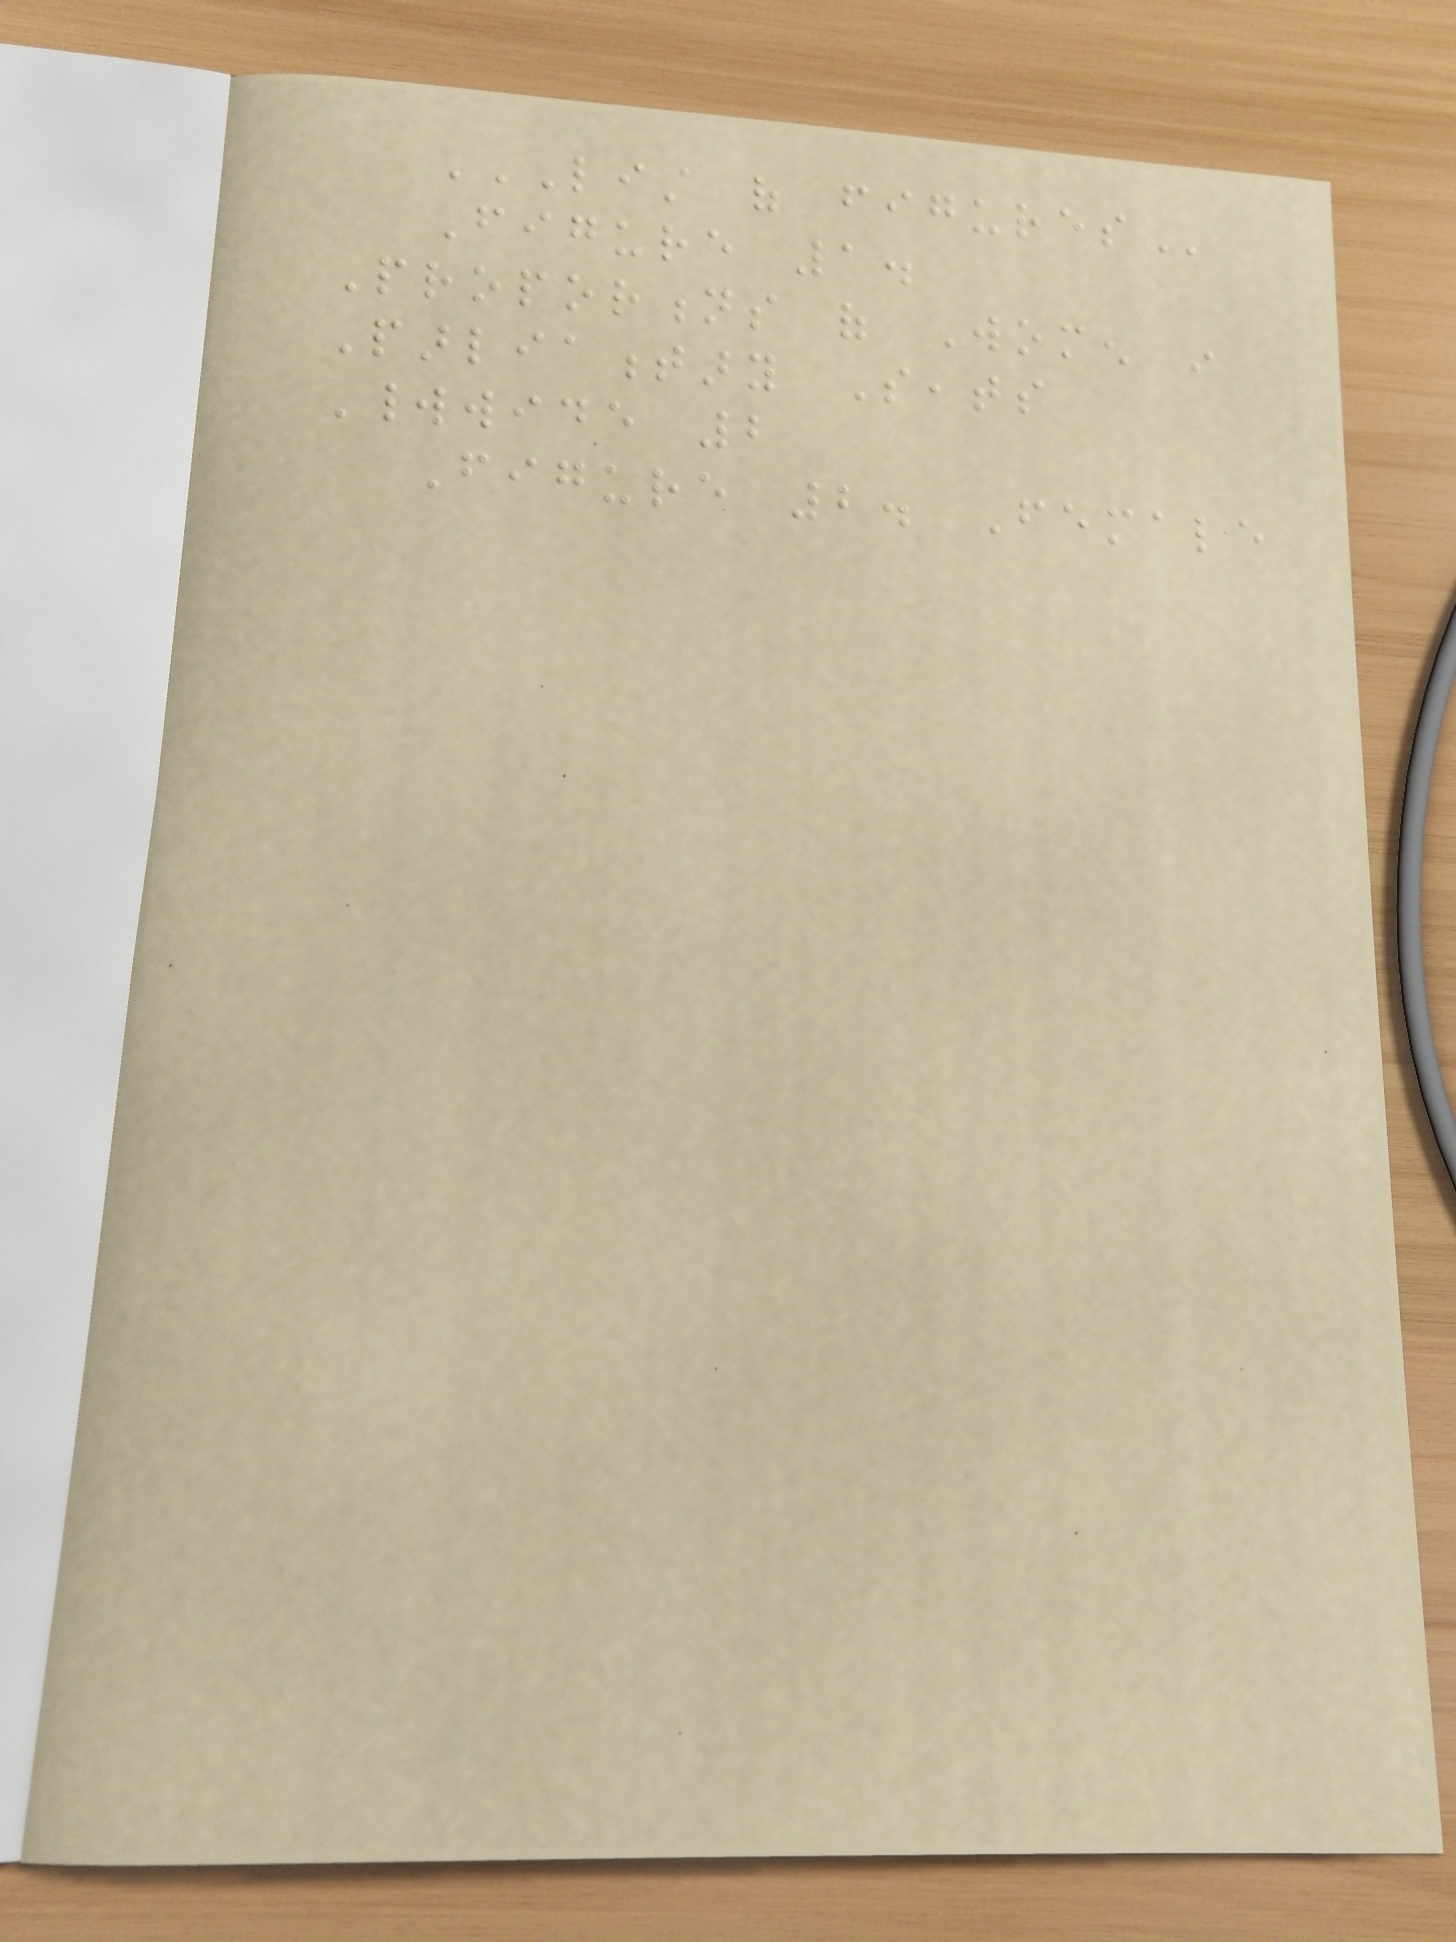LIST OF FIGURES
Figure 1.
Proportions of Women in
Parliamentary Seats
Worldwide 2
Figure 2. Female
